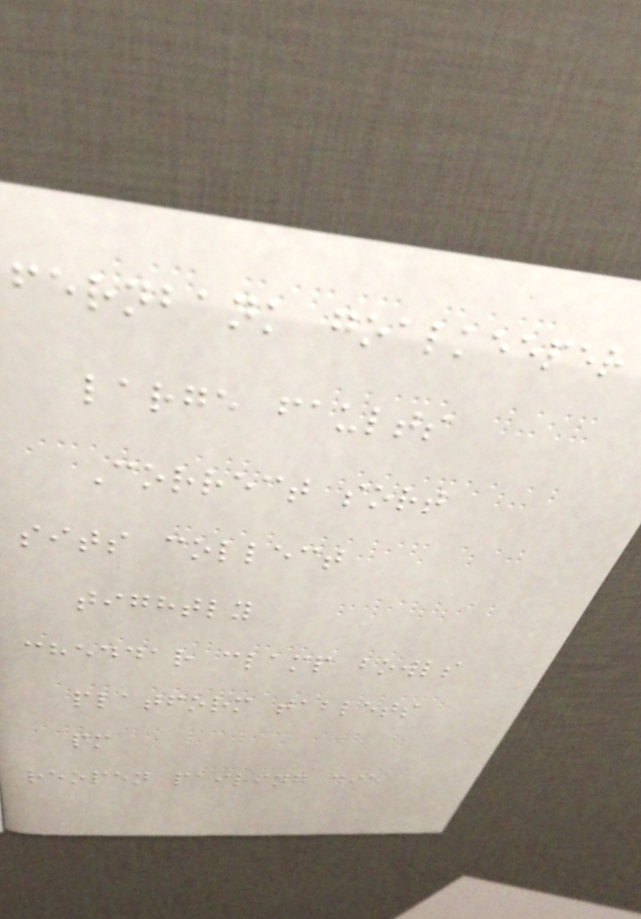fernbank goalkeeper
large faults
Correct sort
sits collect
tightly
cheddar clamp bowls
platform tablets
pm
reopen pairing die
